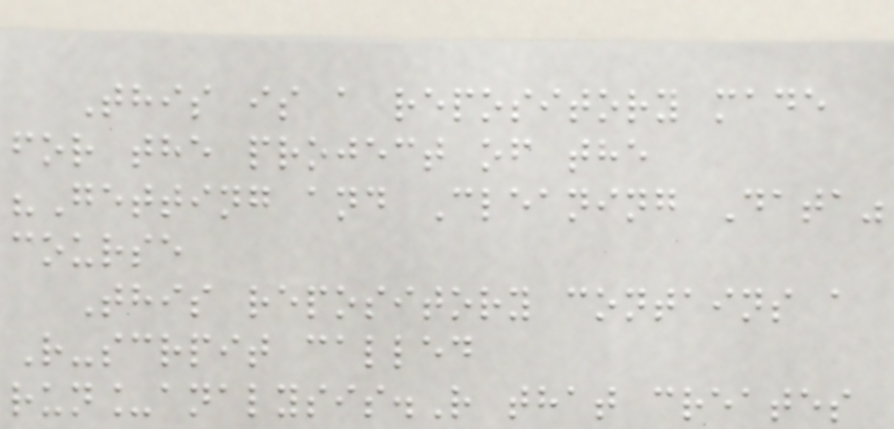This is a repository made
for the project of the
"Getting and Cleaning Data"
course
This repository contains a
R-scrpit called
run_analysis.R that creates
